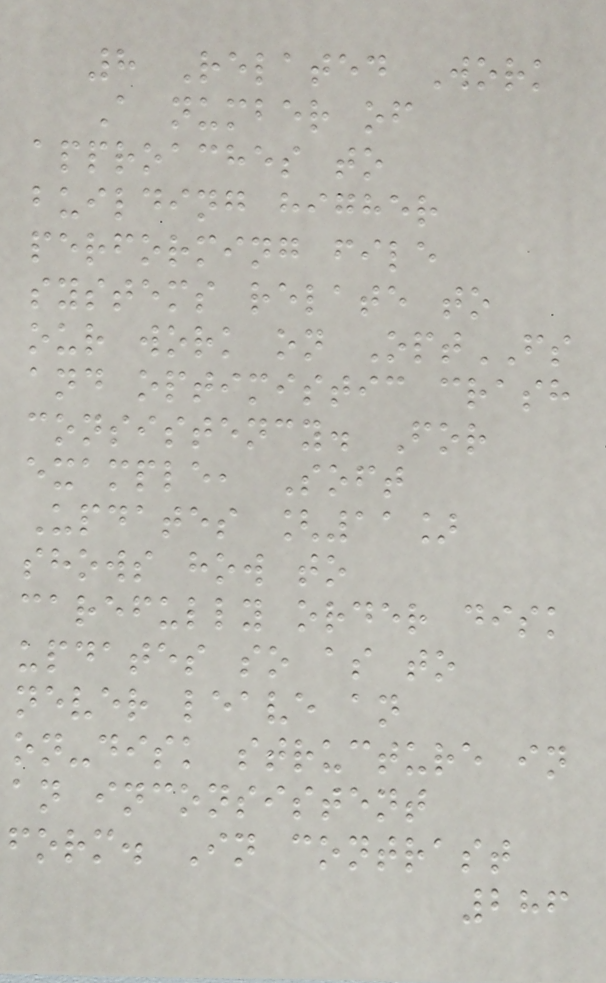8 Related Work
A number of
approaches to
building higher
performing file
systems relate to
our work on OptFS
and optimistic crash
consistency. For
example, Soft
Updates [11]
shows how to
carefully order disk
updates so as to
never leave an
on-disk structure in
an inconsistent
form. In contrast
286
